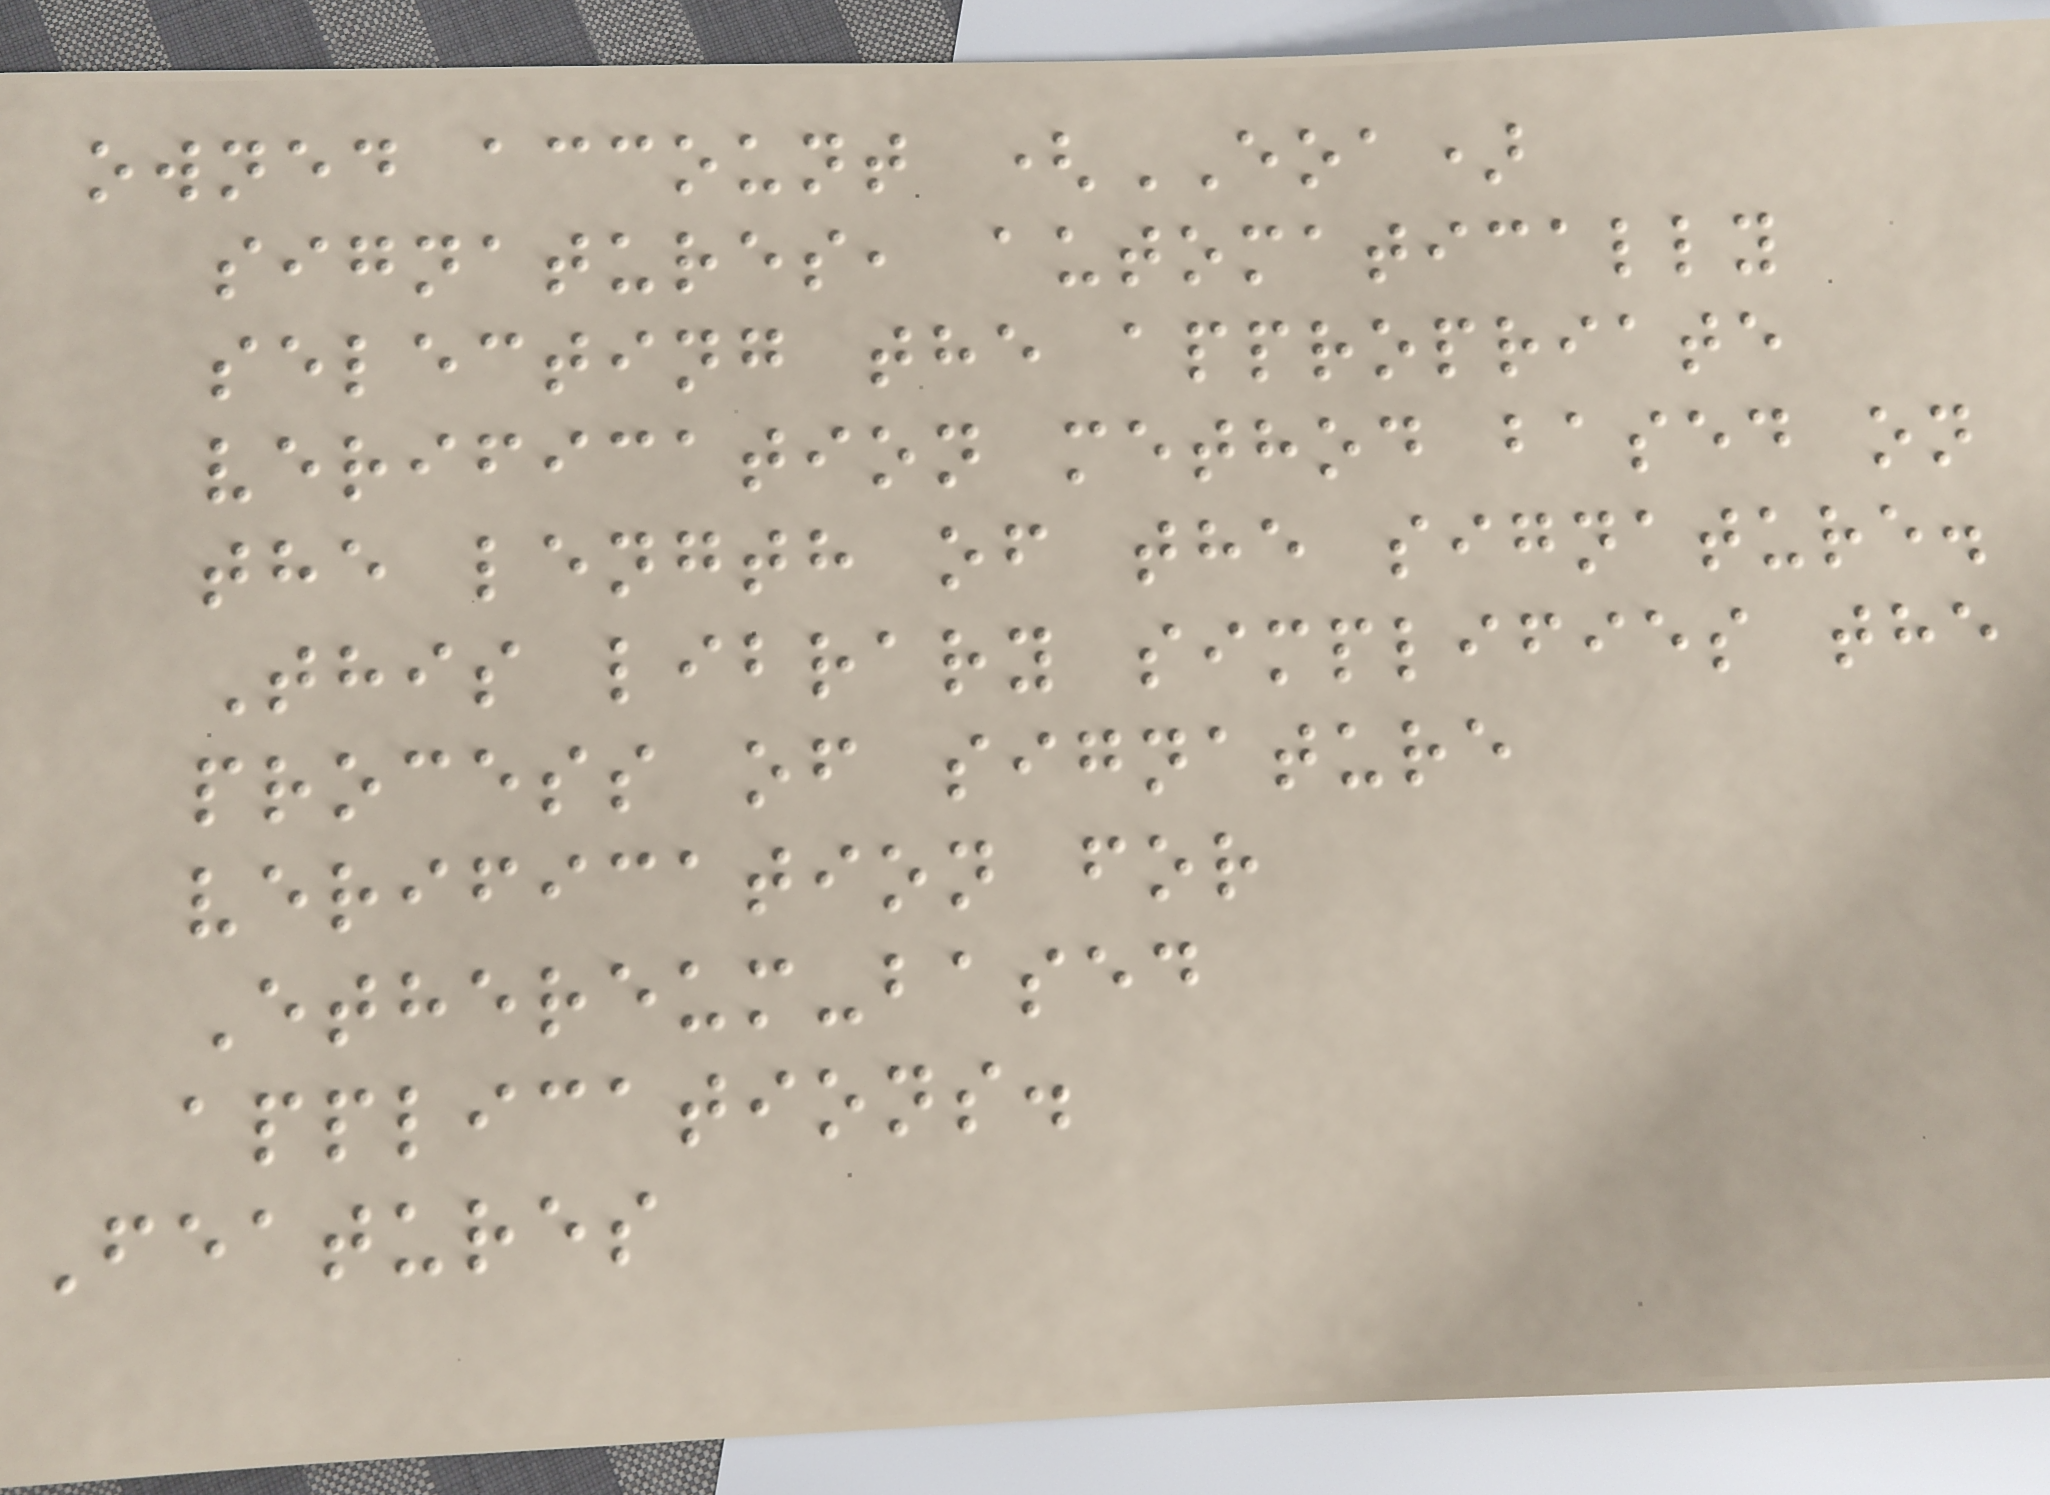owned account (EOA)
signatures, automatically
selecting the appropriate
verification method based on
the length of the signature.
This library simplifies the
process of signature
verification for
Ethereum-based
applications.
Features
